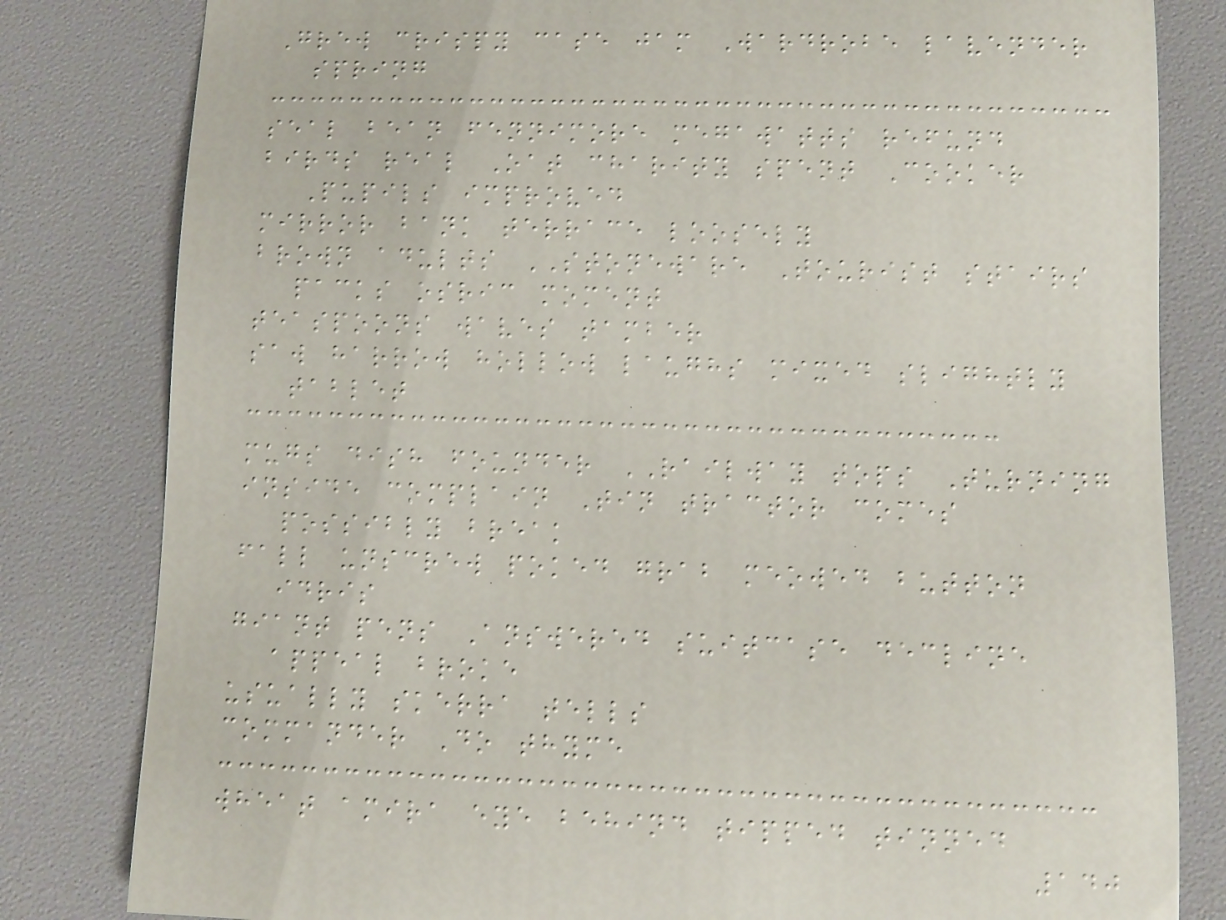Grew crispy case jam Wardrobe lavender
spring
seal bean fennimore megawatts refund
birds real Oat charity spent Cooker
Pupils improved
mirror bank terrace loosely
brown adults STONEWARE Tourist stairs
packs osric moment
teaspoons waves tamber
saw harrow hollow laughs mixed slightly
tablet
mugs dish founder RAILWAY tops Turning
inside complain Tin tractor comes
possibly break
fall unscrew poked grab meowed button
idris
giant pens Answered suitcase decline
appeal broke
usually skerra tells
commander Do thyme
wheat amira eye behind tipped tinned
140
